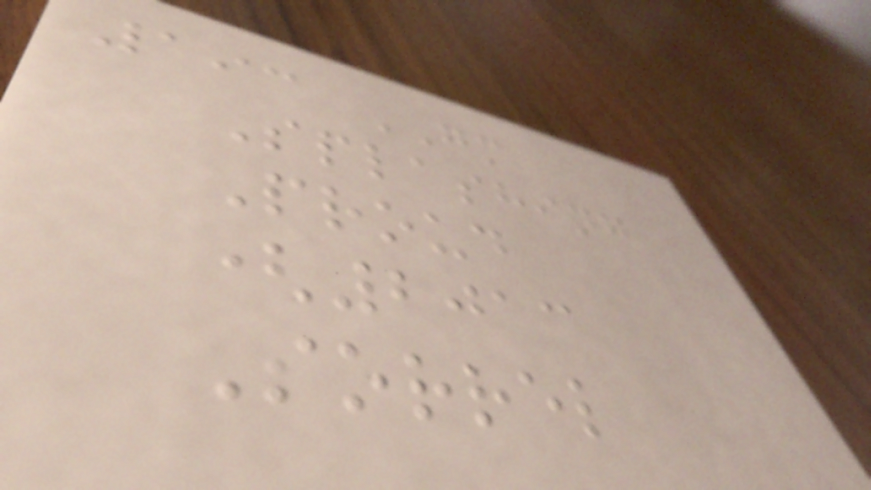193 GM
Splashing
Proud
(2013
Sorrel
